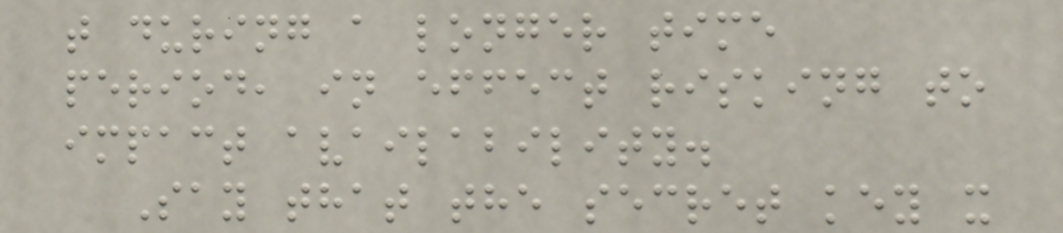t during a longer time
period, in effect risking to
impact availability.
Say that the secret key x
